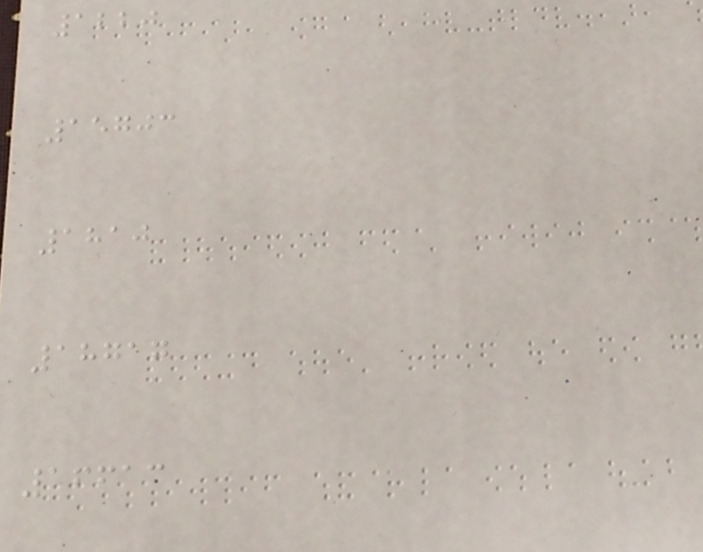1220
15703
1810
18717
16613
